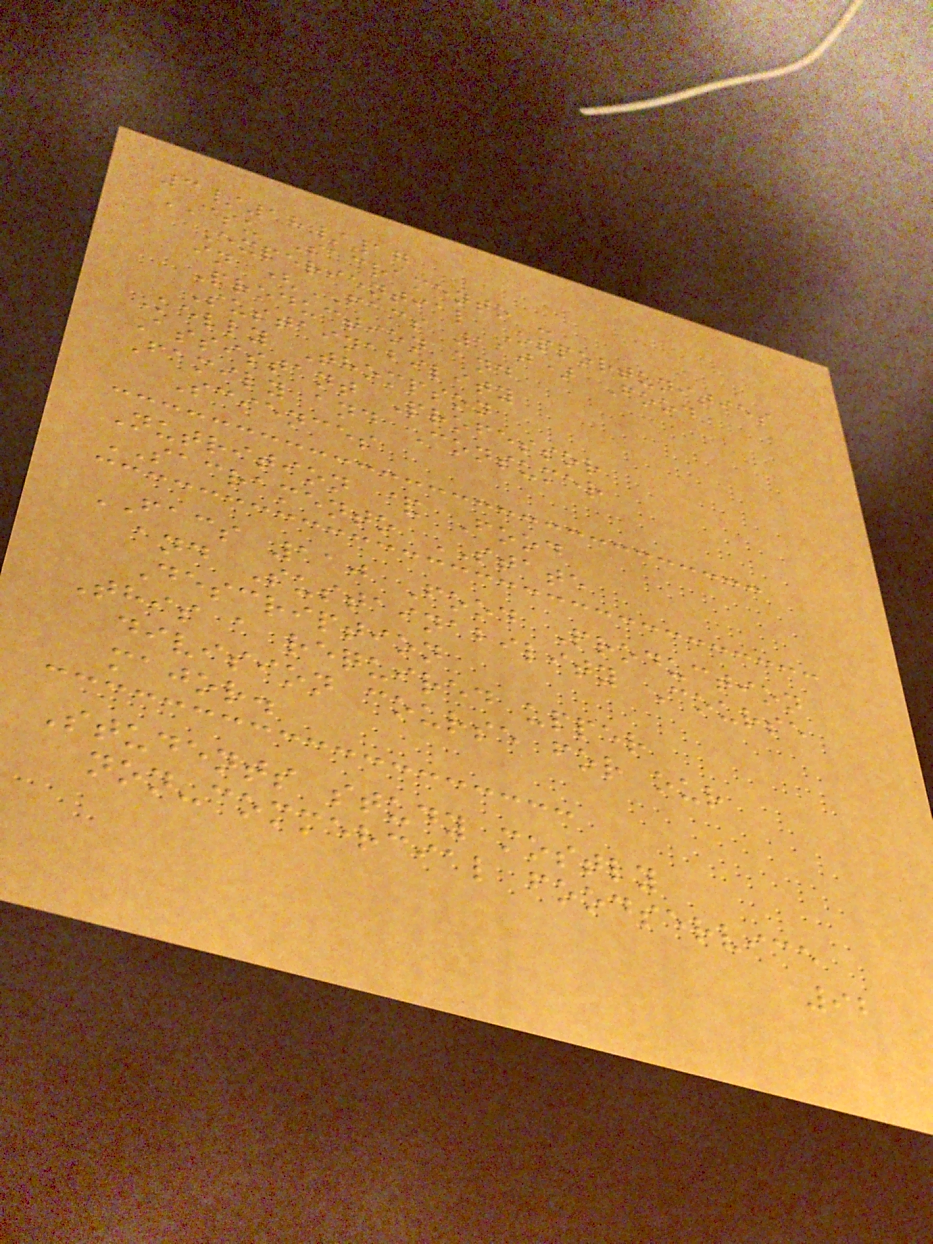3/18/17
CSU Sacramento -
Experiential Opportunities
in (FACS 110) Food
Production and
Sustainability
Kelly Thompson
Assistant Professor
Family and Consumer
Sciences
Nutrition & Food
SACRAMENTO STATE
FACS 110 Food Production
and Sustainability Course
Description
This a required upper
division course for our
major.
Students study mostly
non-commercial foodservice
92
